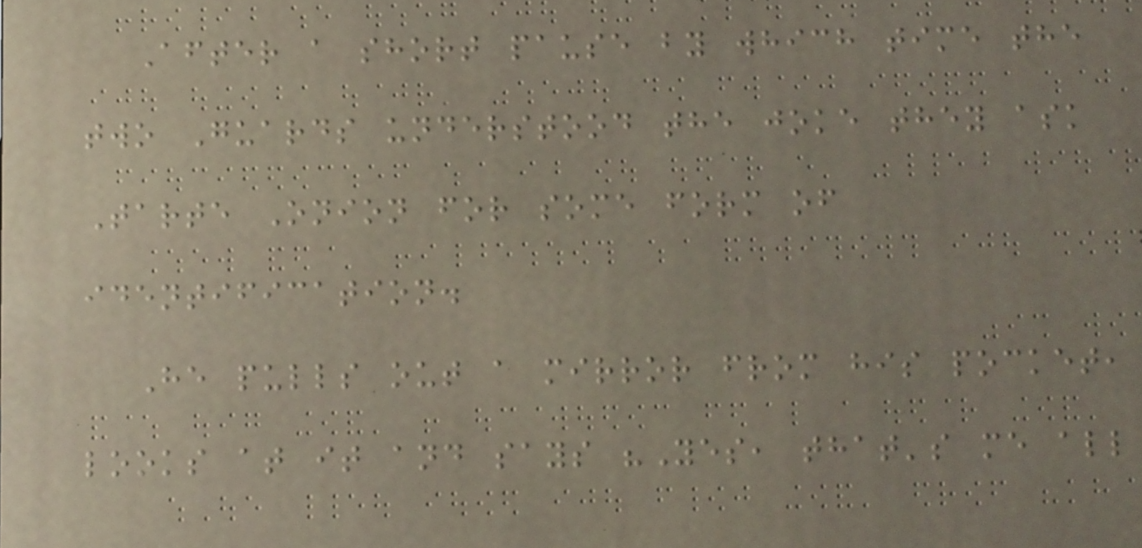After a short pause by which time the
two Guards understood the joke they ask
Tarte Onion for some form of
identification.
He pulls out a mirror from his pocket,
looks at it and says "Yes, that's me all
